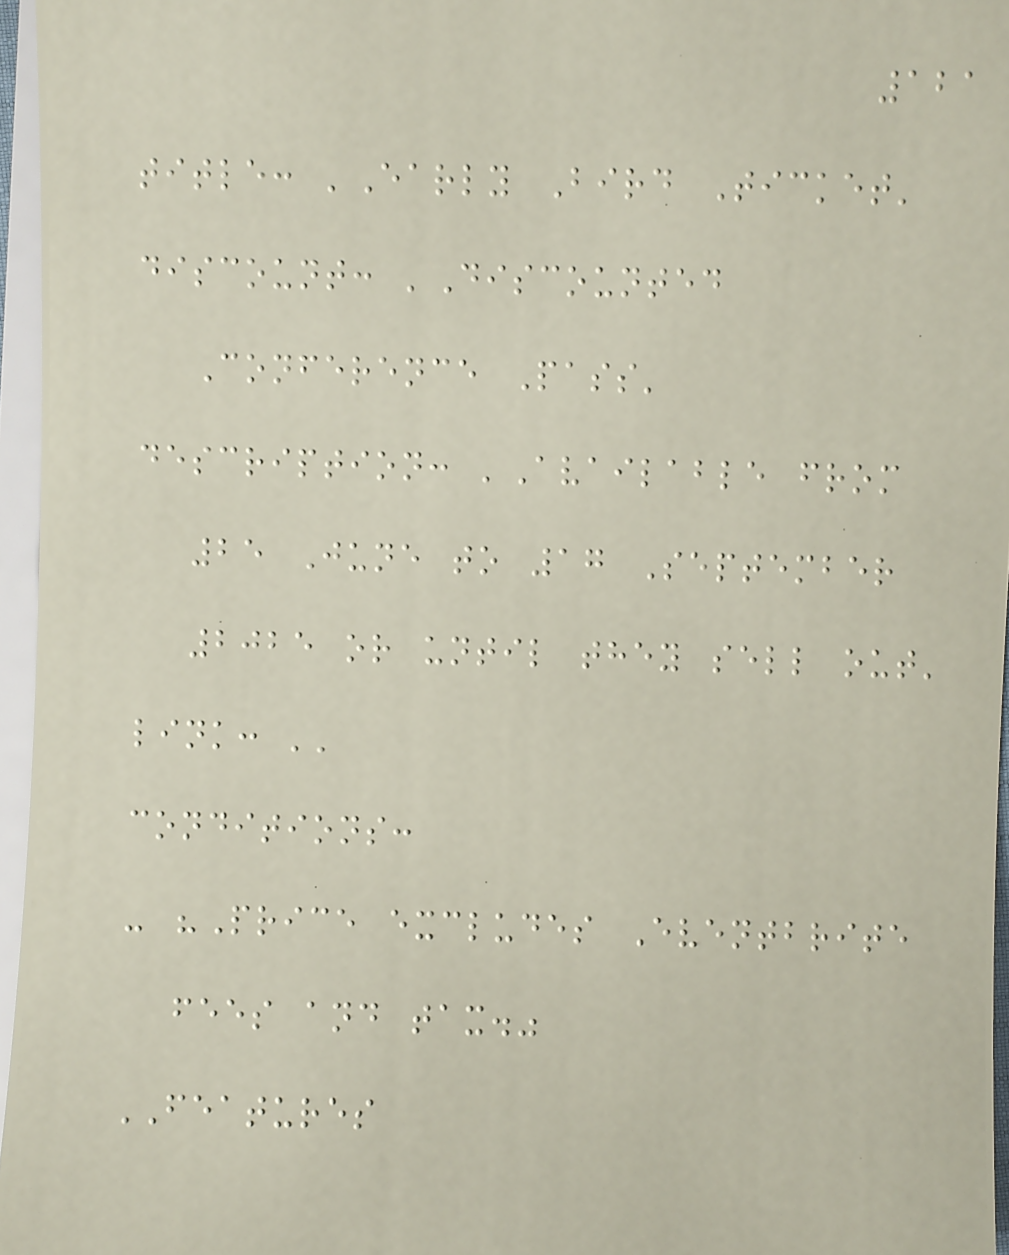121
title: 'Early Bird Ticket'
discount: 'Discounted
Conference Pass'
description: 'Available from
25 June to 17 September
2025 or until they sell out'
link: ''
conditions:
- "Price excludes Eventbrite
fees and tax."
FEATURES
